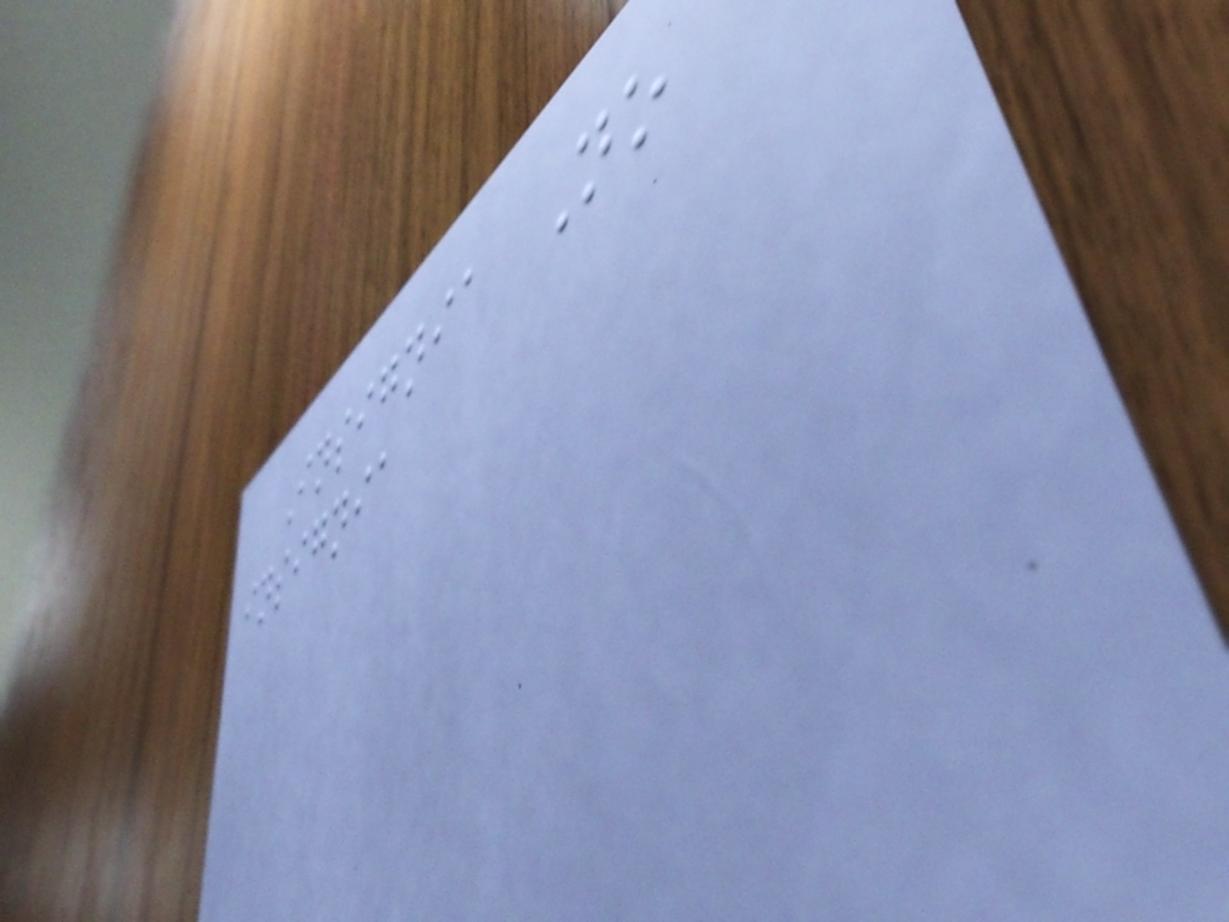Insignia No
insignia
